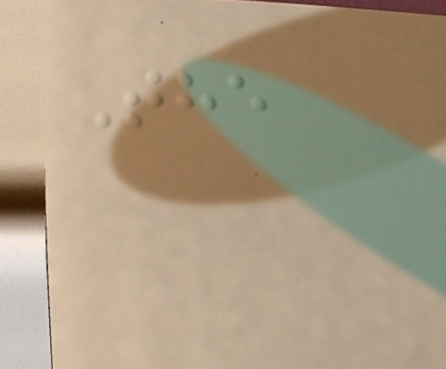The
